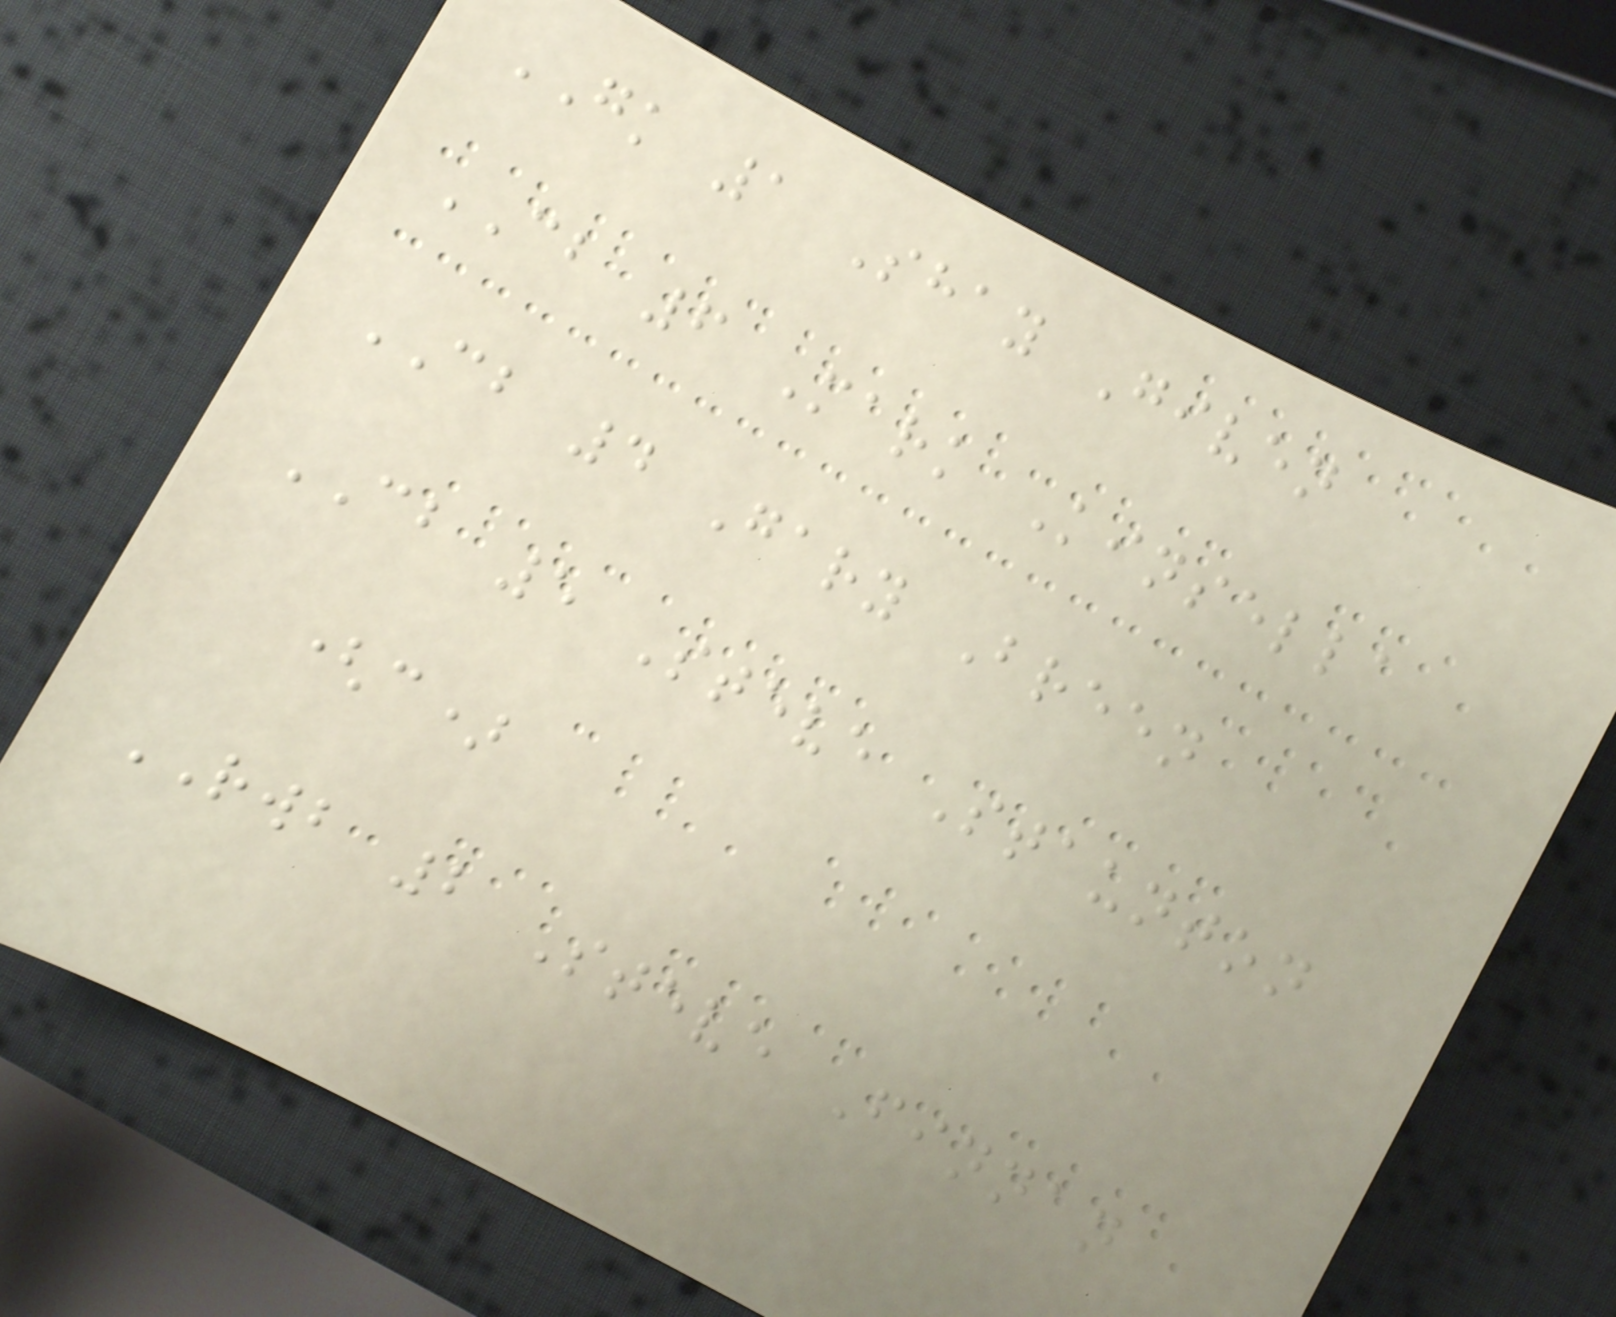GK 1 Shay Given
CB 6 Mark Kinsella
CB 4 Gary Breen
CB 5 Steve Staunton
(c)
RWB 2 Steve Finnan
